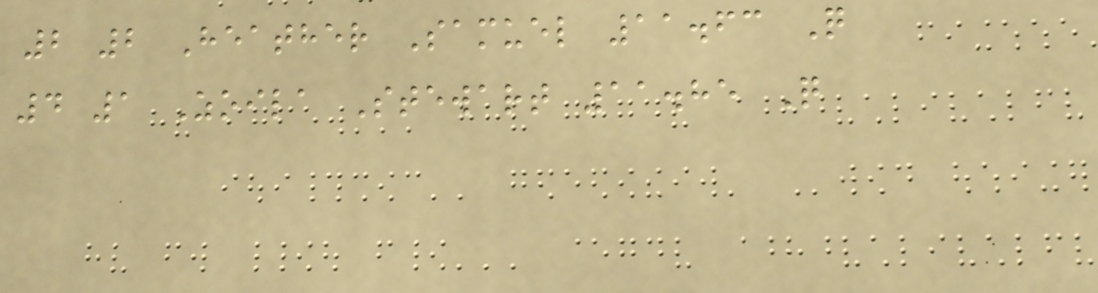2 2 Heather Samuel 11.63 Q
4 1 Zoila Stewart 11.85 Q
